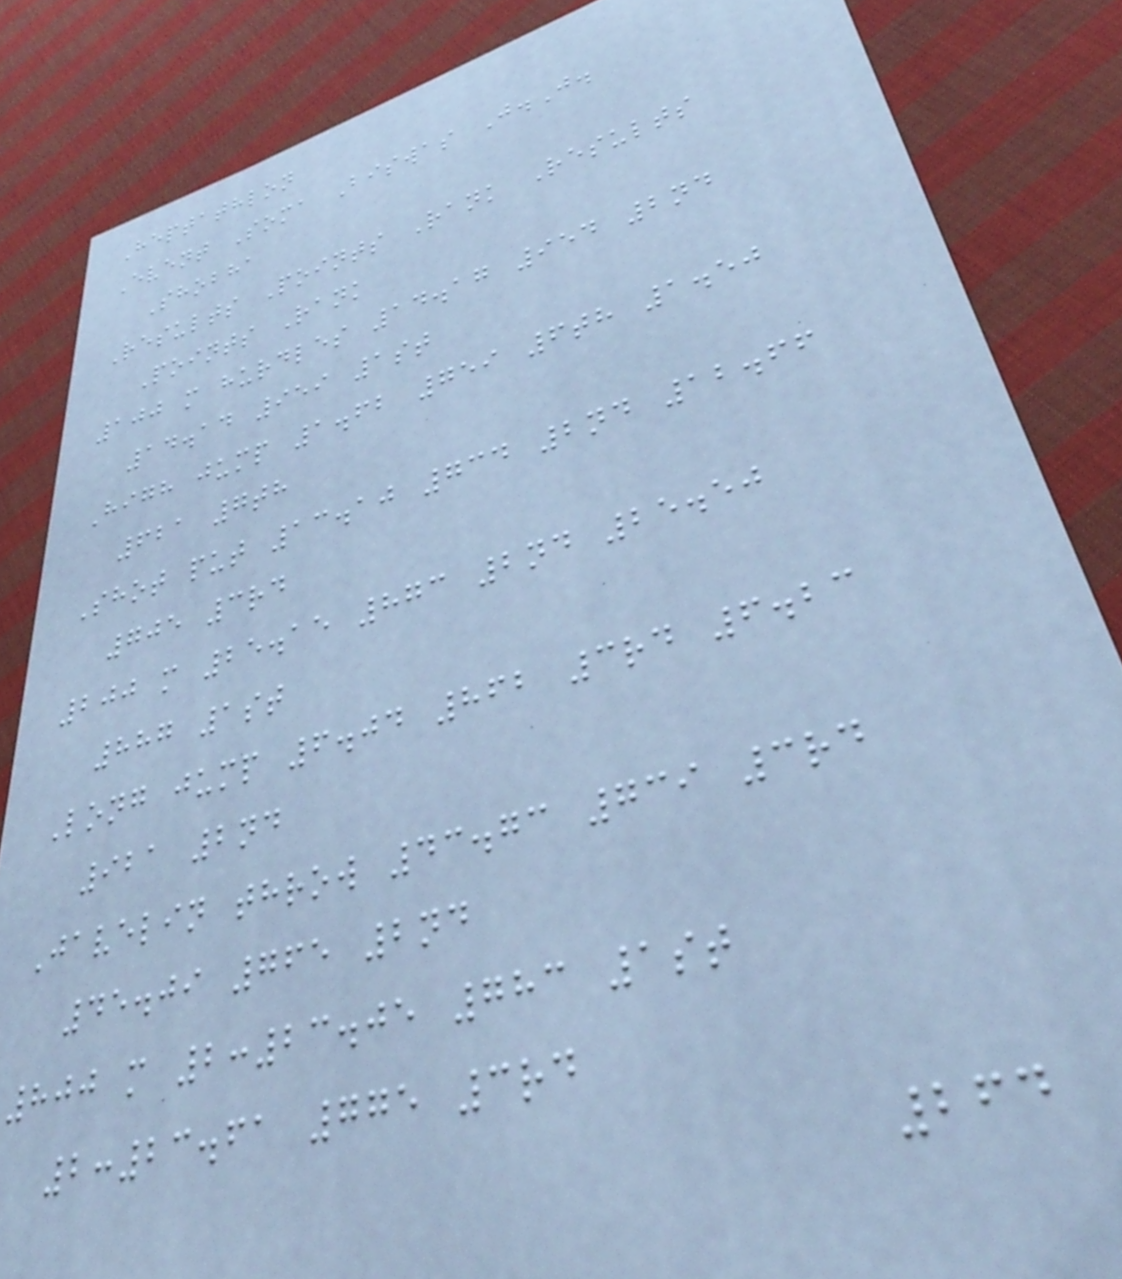Heptathlon
Event Soma Biswas J.J.
Shobha
Results Points Rank Results
Points Rank
100 m hurdles 14.17 954 2nd
14.14 959 1st
High jump 1.62 759 6th 1.50
621 7th
Shot put 13.10 734 2nd 12.66
705 3rd
200 m 25.15 873 2nd 25.50
887 1st
Long jump 6.04 862 3rd 6.23
921 2nd
Javelin throw 43.73 739 3rd
45.09 765 2nd
800 m 2:23.05 783 1st
2:23.61 775 3rd
264
